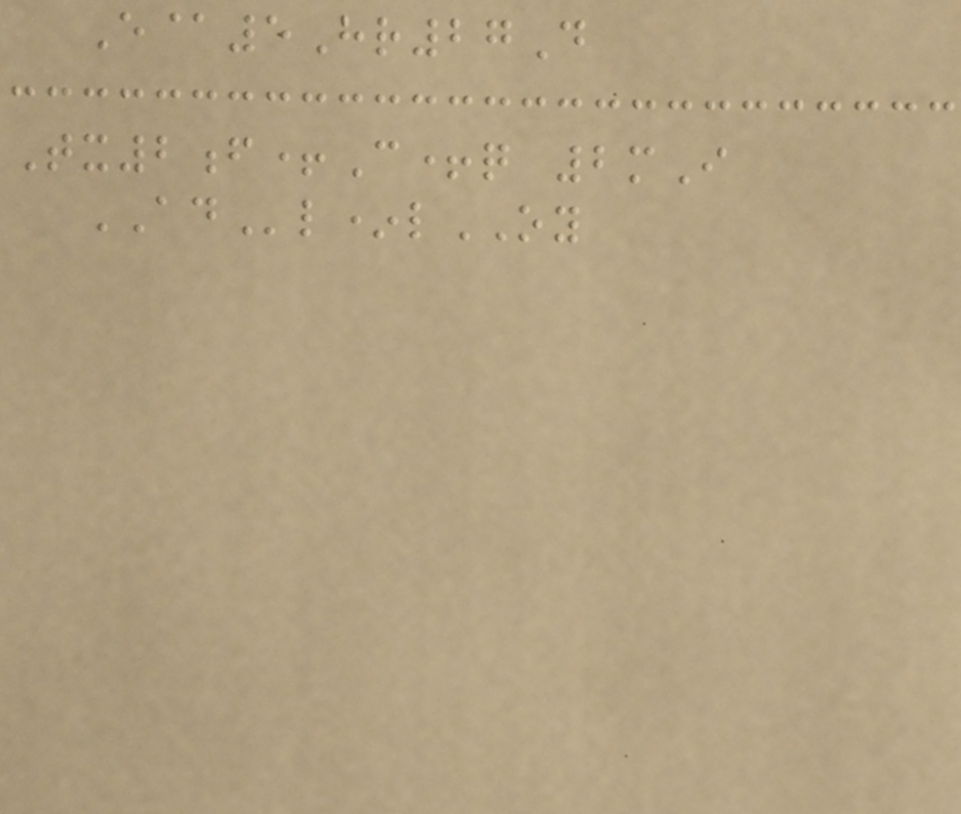E@5Hr27D
Tx2f+C+q 2mI
ADl*lOY
